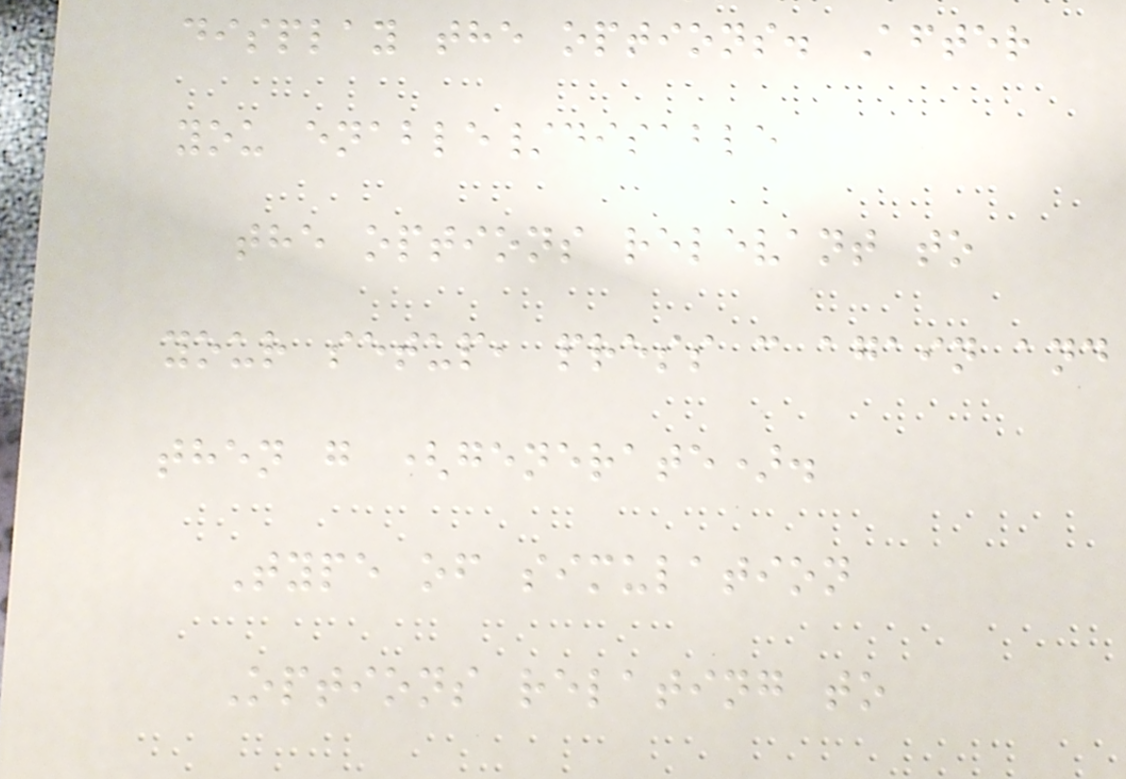display the options. After
you enable/disable
the options relevant to
your setup, press c again and
then g (generate).
Type of simulation
Options relating to
